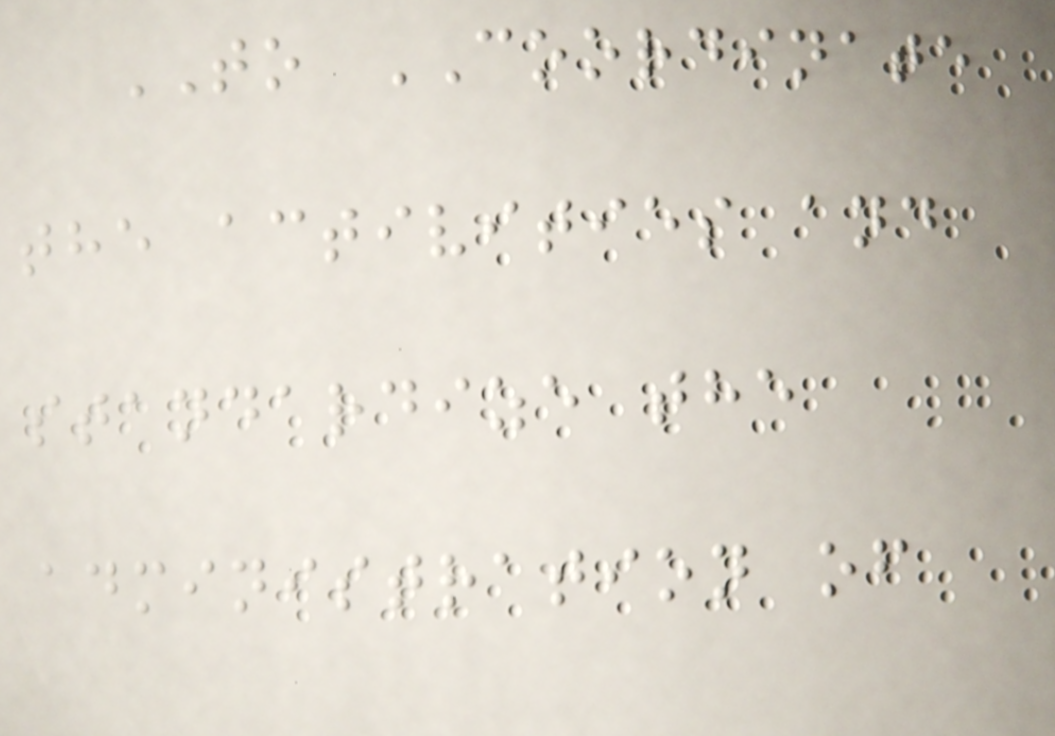TO COORDINATE
the activities and
standardize the
administration of
